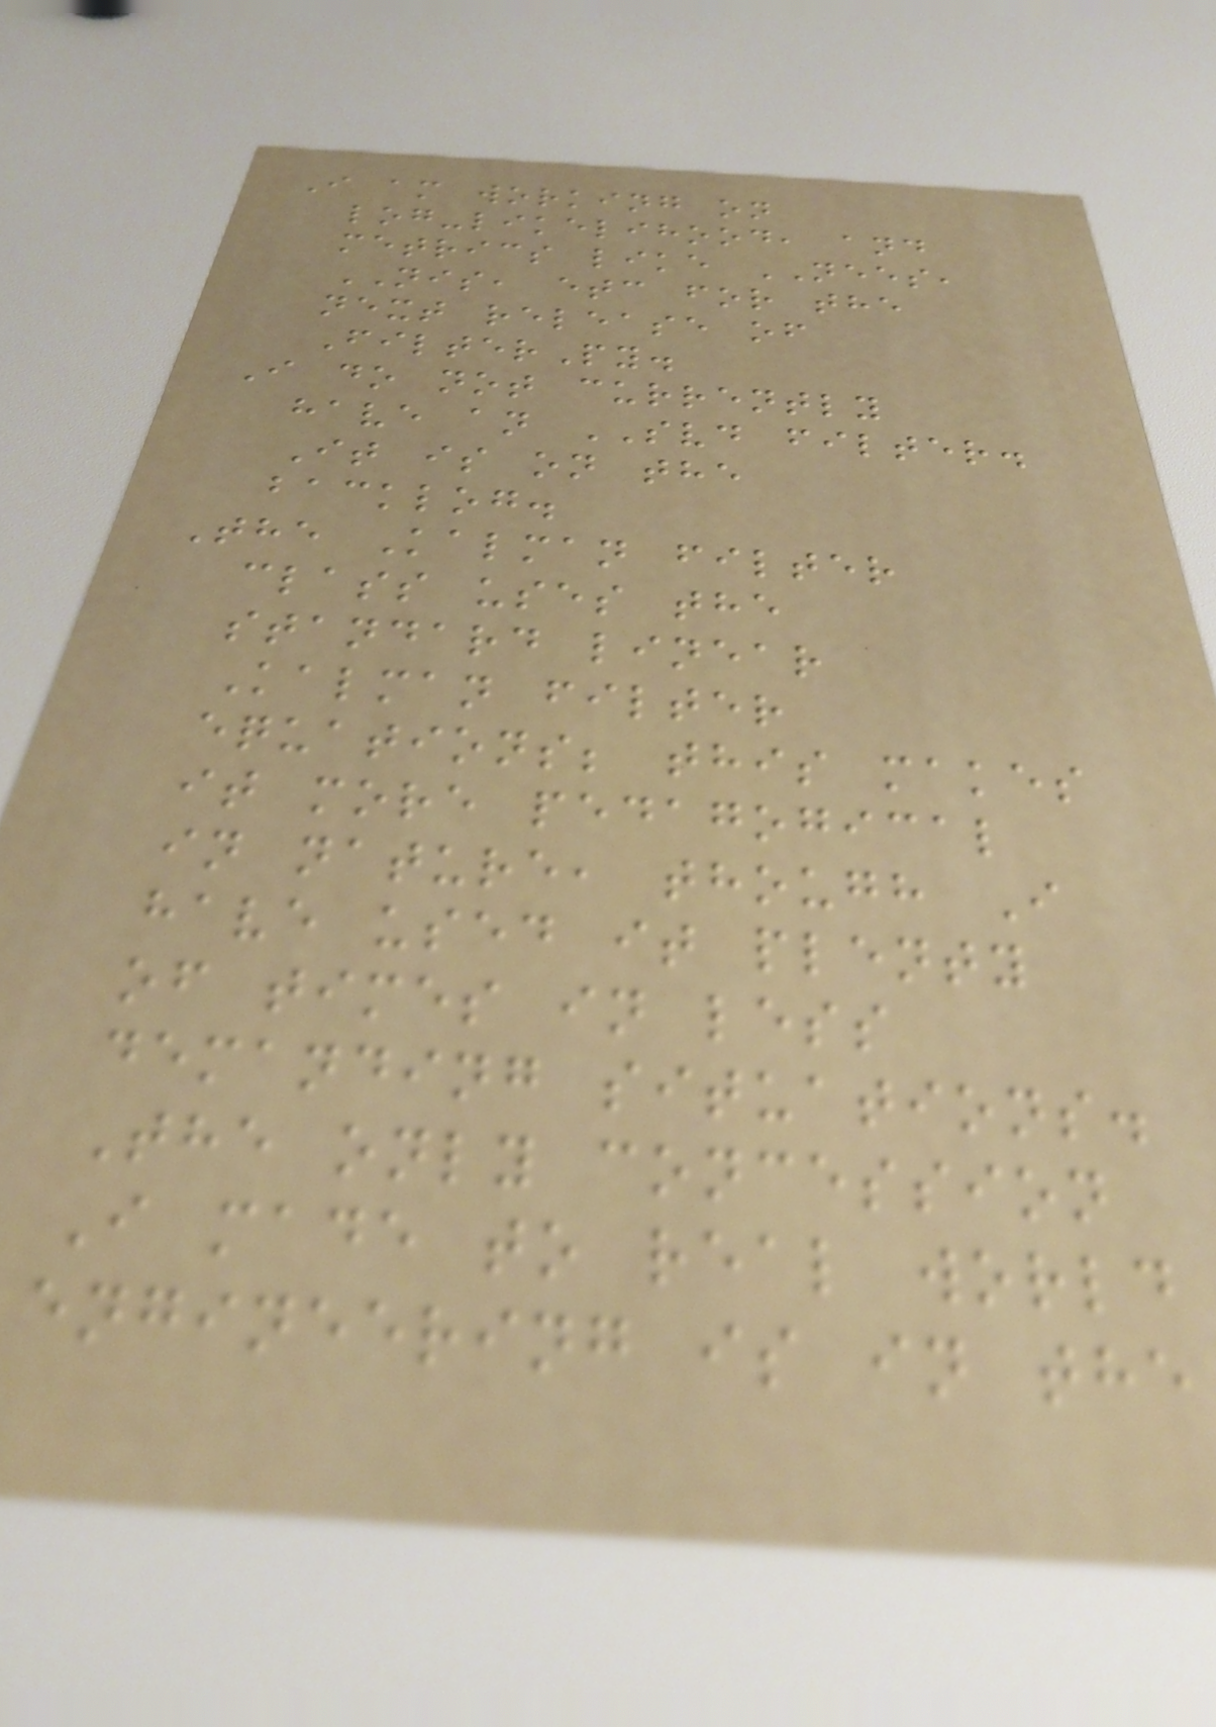I am working on
log-likelihood, and
metrics like NEES,
NIS, etc for the
next release of
FilterPy.
I do not currently
have an SVD filter.
It is on the
backlog.
The Kalman filter
class uses the
standard linear
Kalman filter
equations; this makes
it more pedagogical
in nature, though I
have used it plenty
of times in less
demanding situations.
The only concession
I made to real world
engineering is in the
